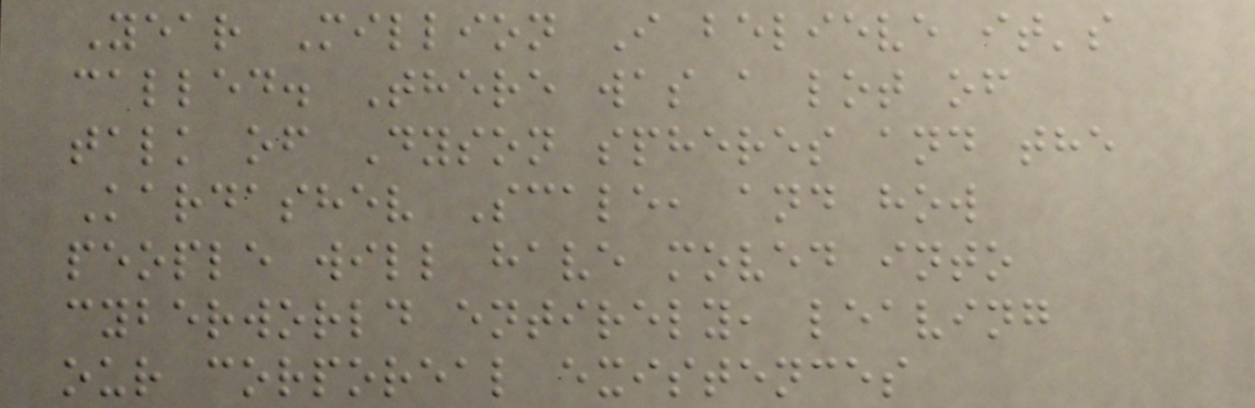Year Million I believe it's
called. There was a lot of
talk of Dyson spheres and the
Kardashev Scale, and how
people will have moved into
cyberworld entirely, leaving
our corporeal existences
